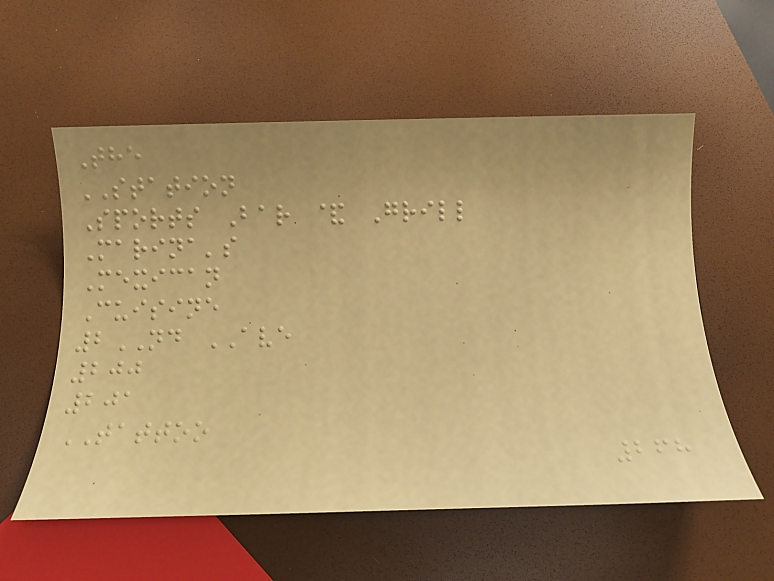The
STATION
Sports Bar & Grill
Marina's
Mexican
Cuisine
2ND AVE
200
201
TATTOO
268
